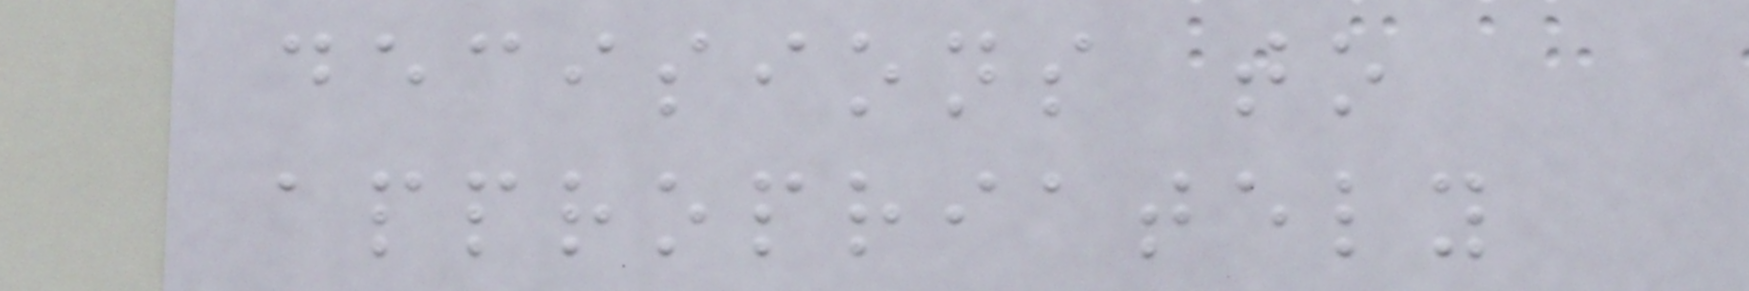decisions to
appropriately
